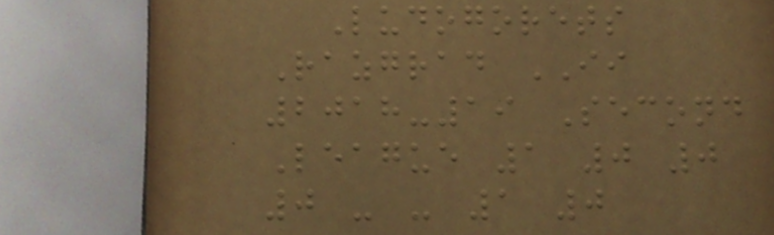Ludogorets
Razgrad II
2018-19 Second
League 1 0 0
0 - - 1 0
